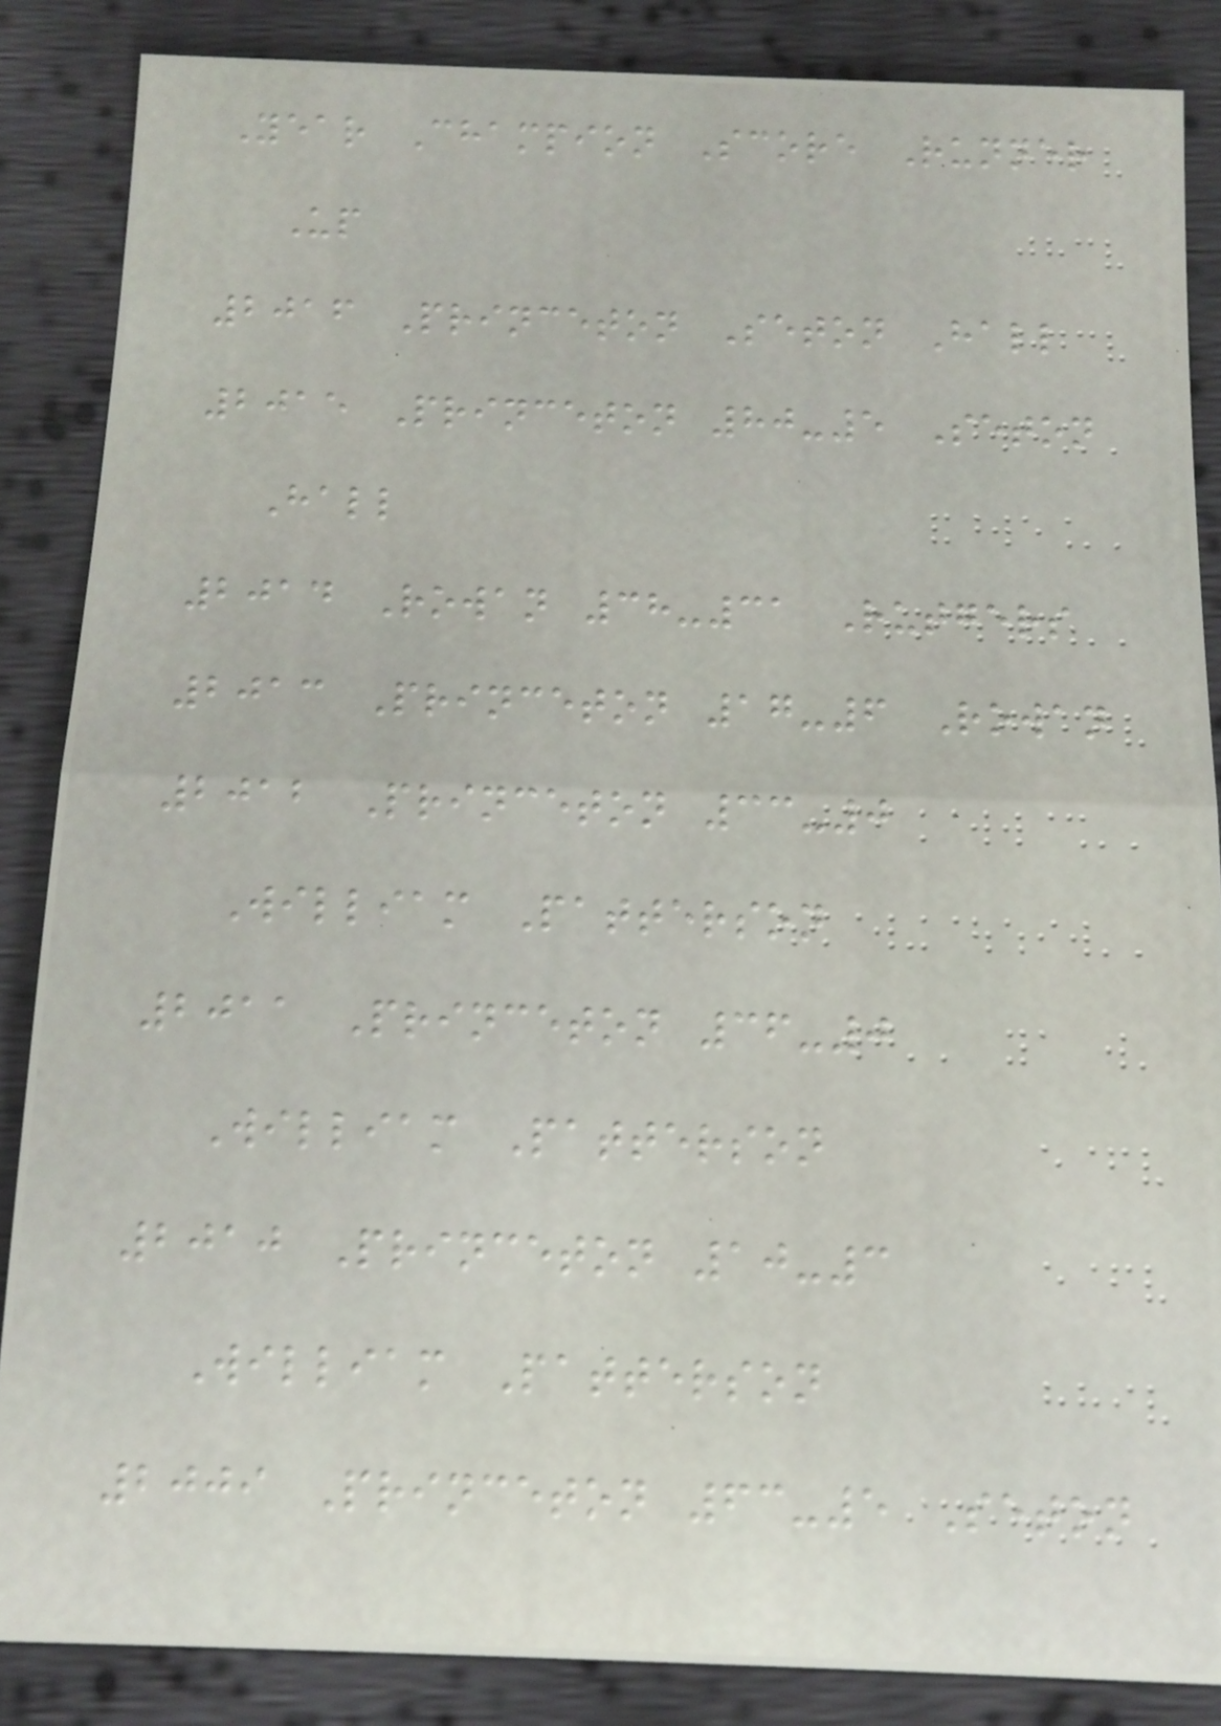Year Champion Score Runner
Up
2016 Princeton Seton Hall
2015 Princeton 80-5 Seton
Hall
2014 Rowan 38-31 Rutgers
2013 Princeton 17-6 Rowan
2012 Princeton 33-0
William Patterson
2011 Princeton 36-0
William Patterson
2010 Princeton 10-3
William Patterson
2009 Princeton 63-5 Seton
